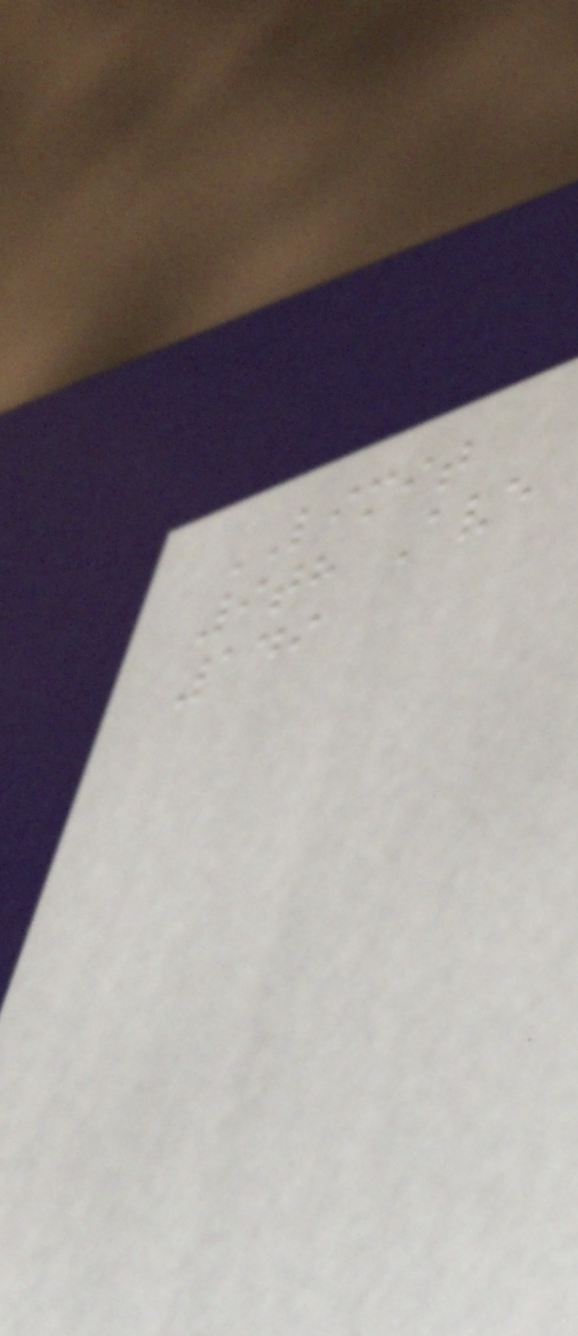LIMIT
9th Ave
149
